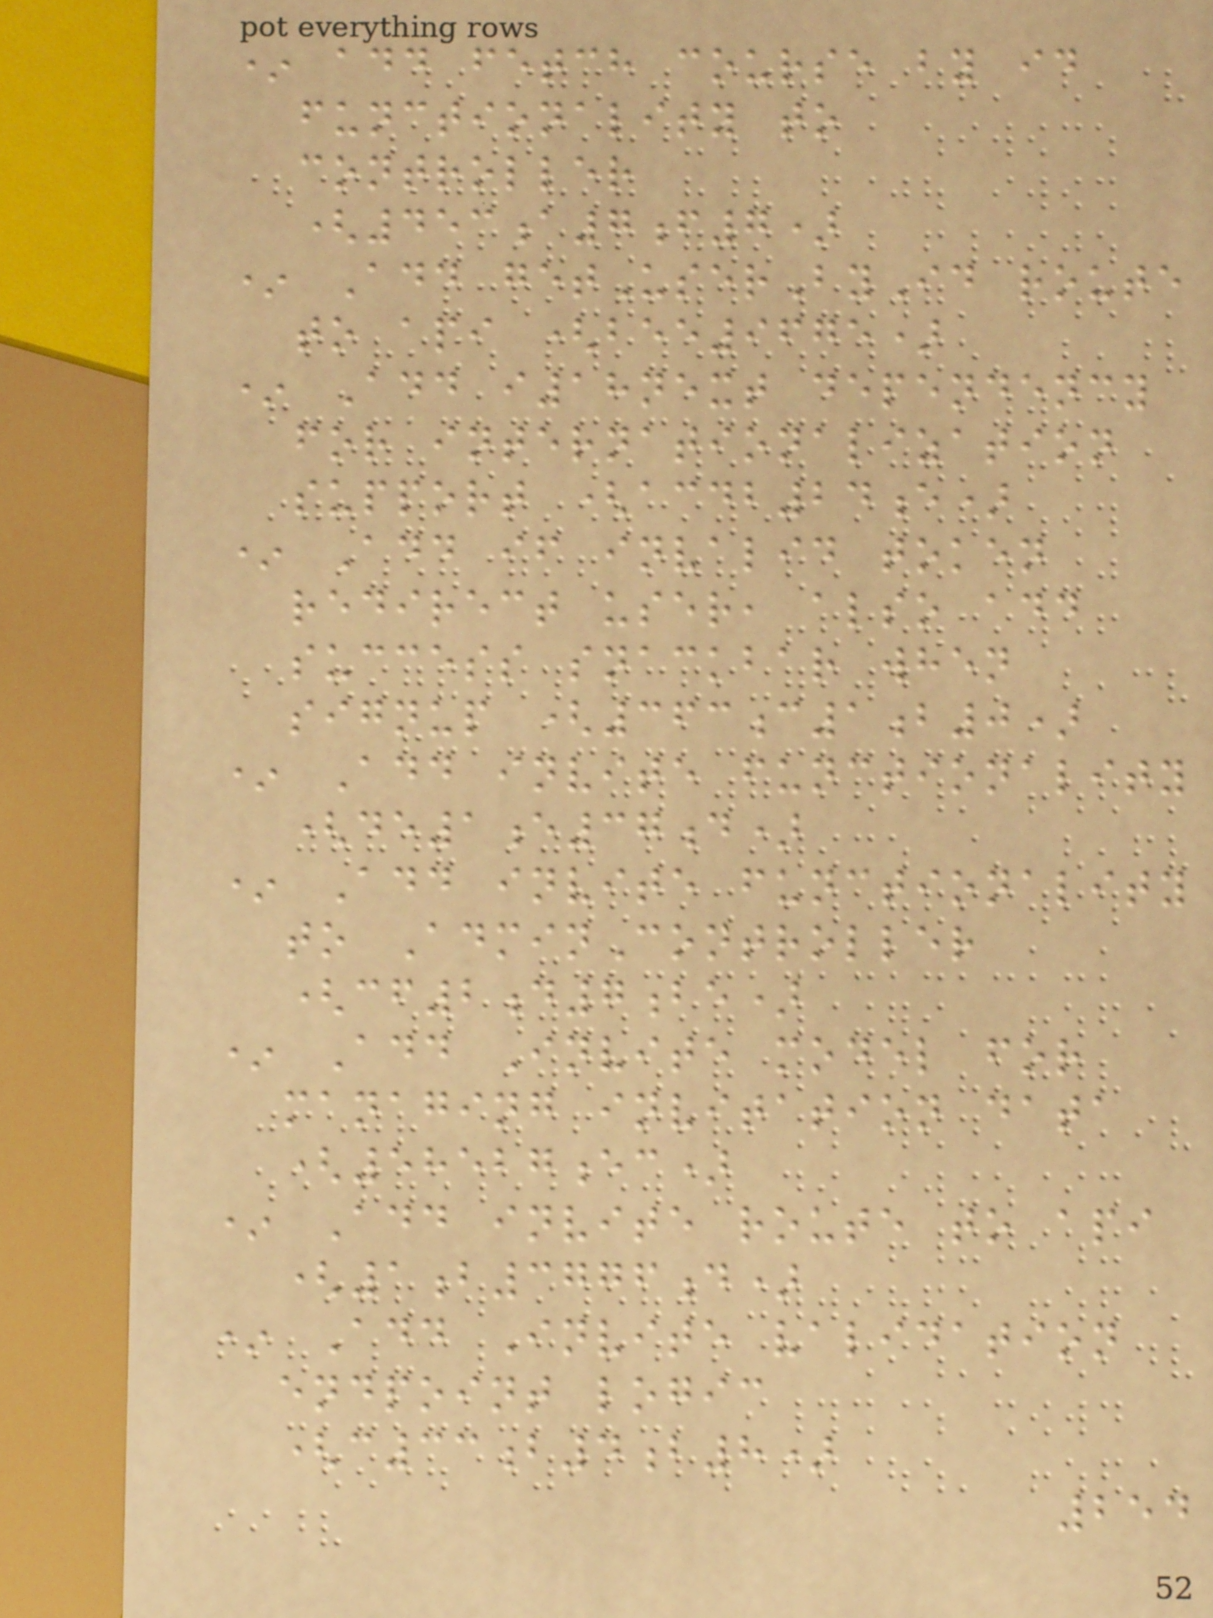* add fetch course by id
functionality to
controller
(453a7f7)
* Add getUserById route
to api (bee9675)
* Add i18next dependency
for internationalization
support (acdb24e)
* Add if invalid token
redirect user, also add
success snackbar when
signup (363c1b0)
* Add invite functionality
(de1e37d)
* Add invite functionality
to AdminController
(cf2d7be)
* Add Invite model for
managing invitation data
(58527ec)
* Add invite route to api
(1b3776d)
* Add Invite validation
endpoint logic
(c33b4b8)
254
